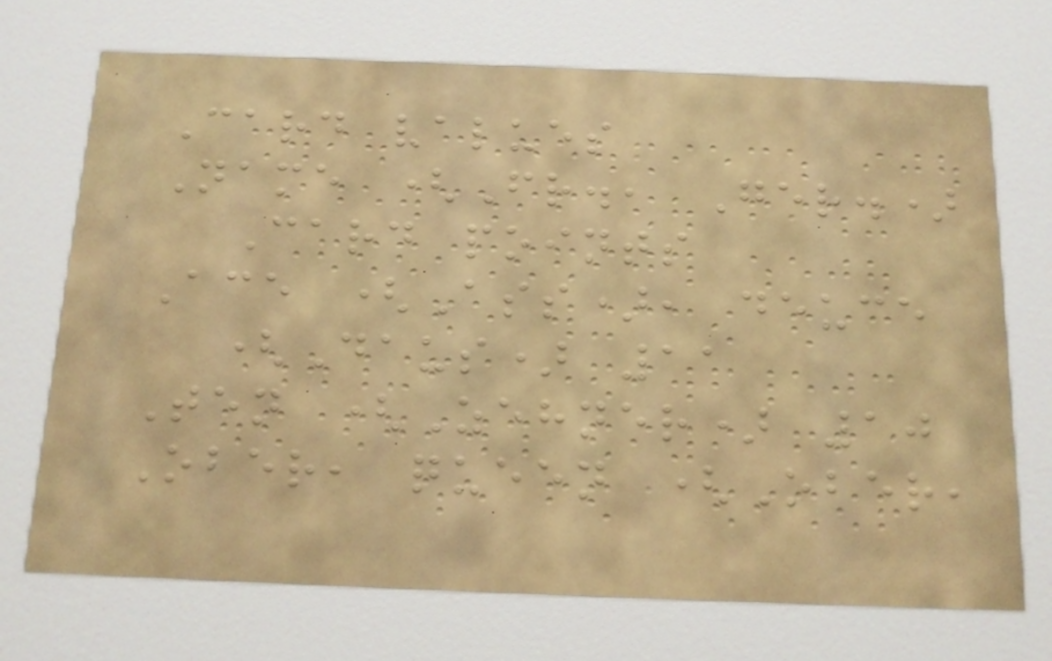Card values
Name (Fr., Ger.)
Card points
Ace (Ass), deuce
(Daus) 11
Ten (Zehner) 10
Ober, queen (Ober,
